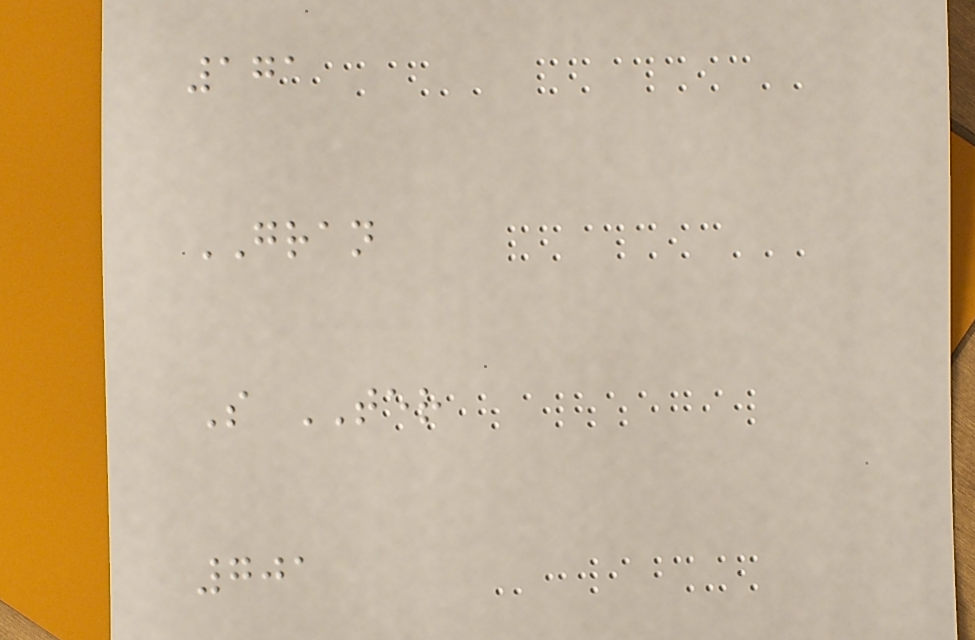171
GRAN
S TER
701
